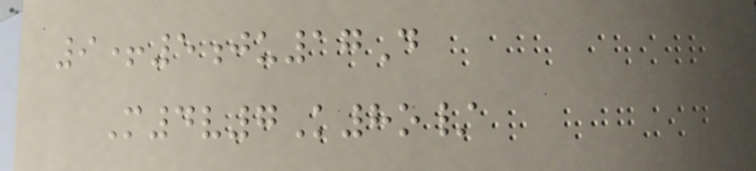9+5ju17D
M4v7K8o/
